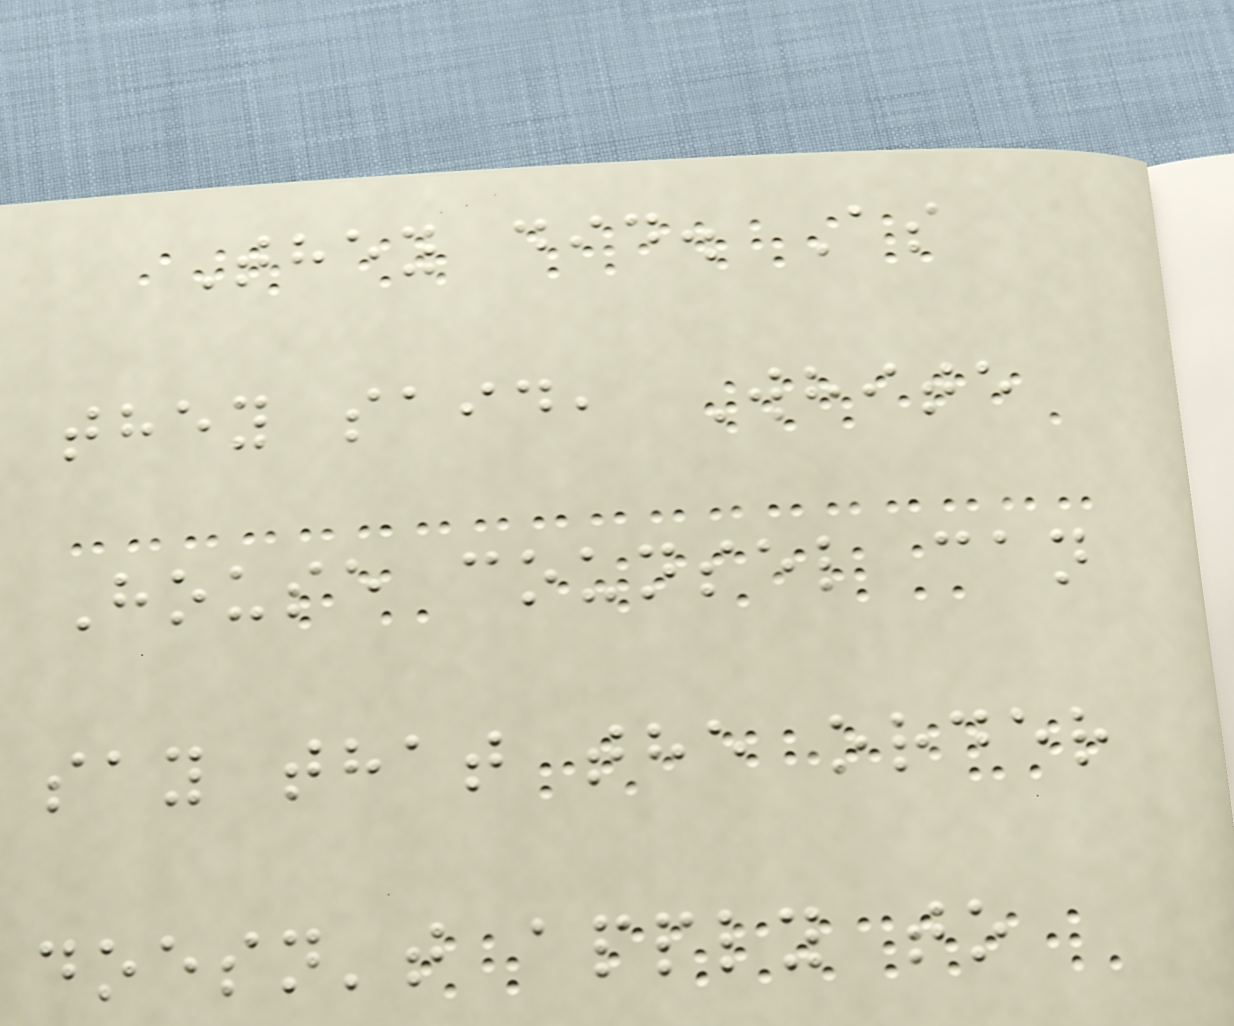They did. As
they said, White
House counsel can
say that the order
doesn't apply to
